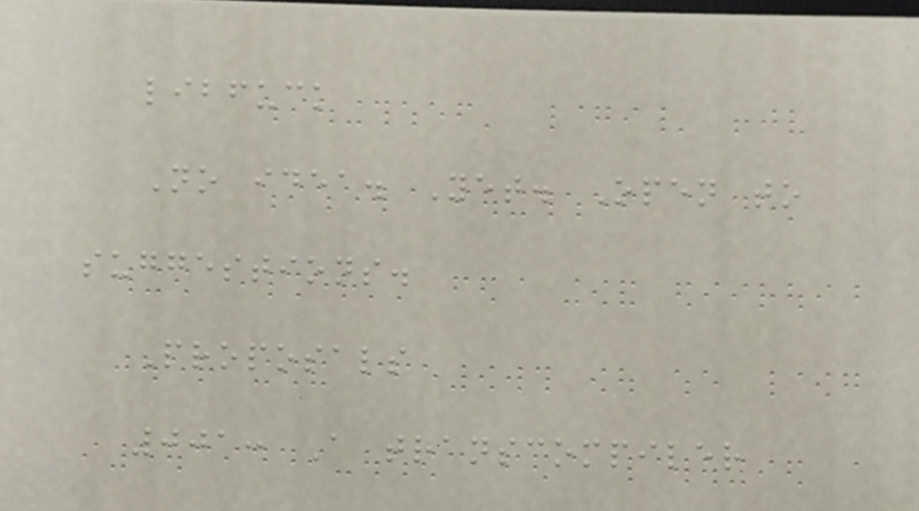libfuck
No idea. Yet. Open to
suggestions.
Proposals
001: A transcompiler
